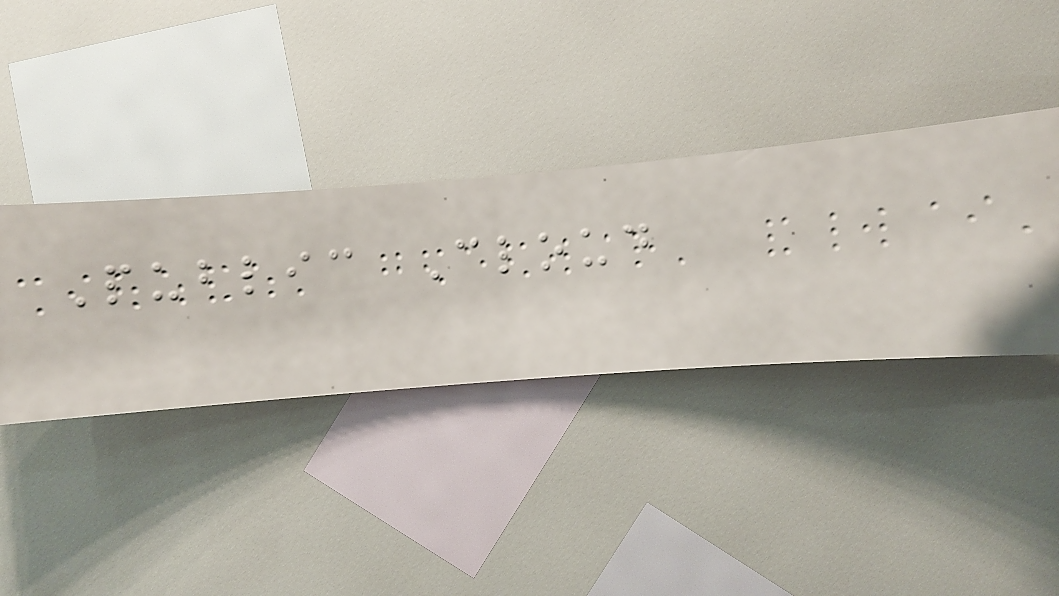Public Cloud
